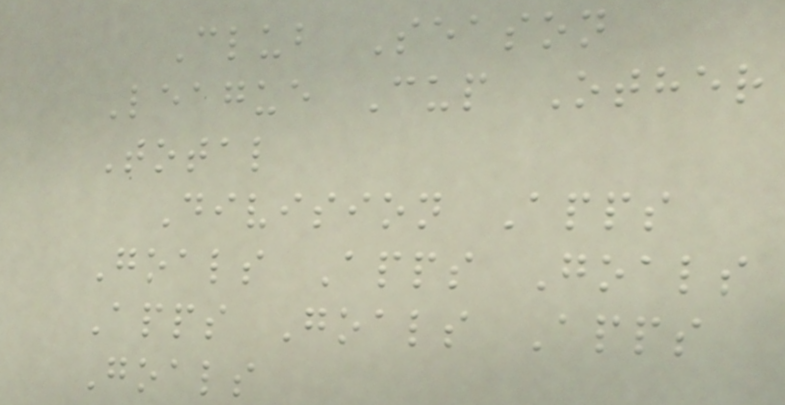Club Season
League Cup Other
Total
Division Apps
Goals Apps Goals
Apps Goals Apps
Goals
